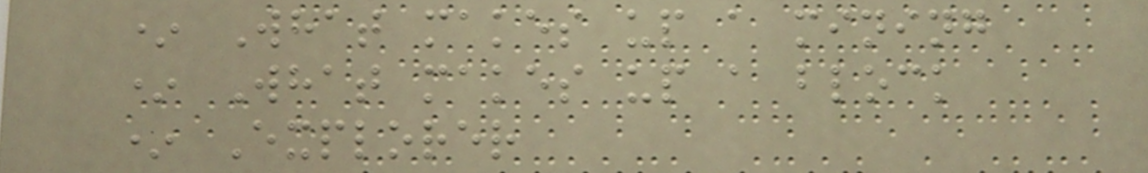* What makes up a mining
* What makes up a block
* Explorer
